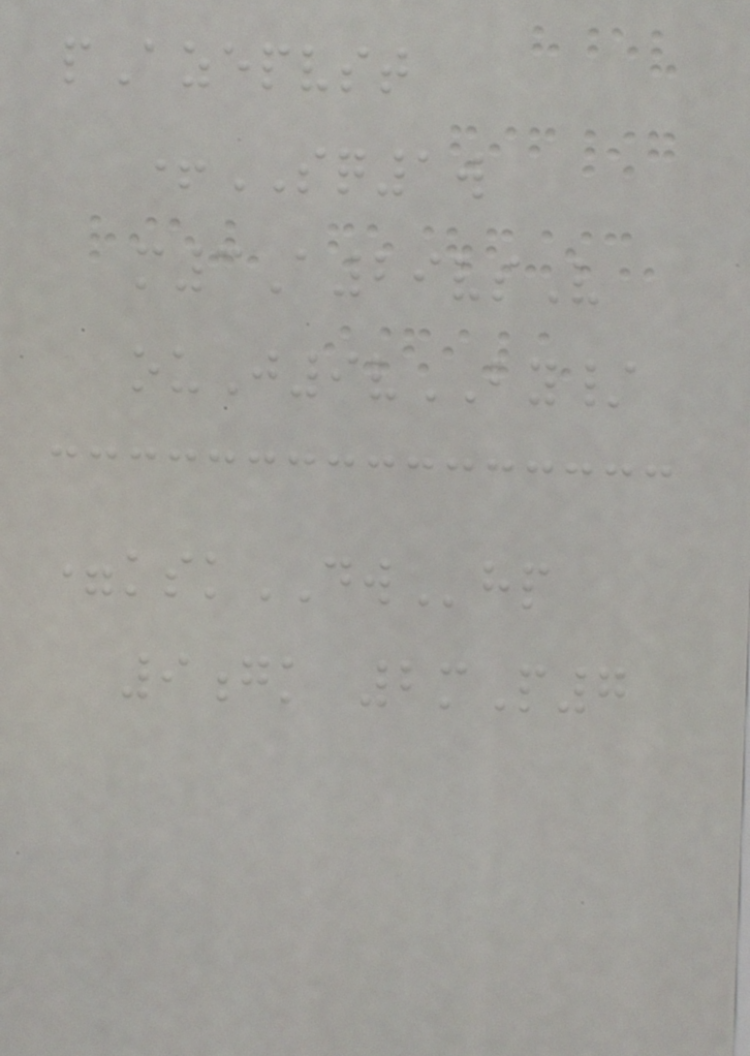pAzepvst
+SQ1w
m3A29vsV
ouJ9vBY/
=kskDWhp
9gk 2mP7
